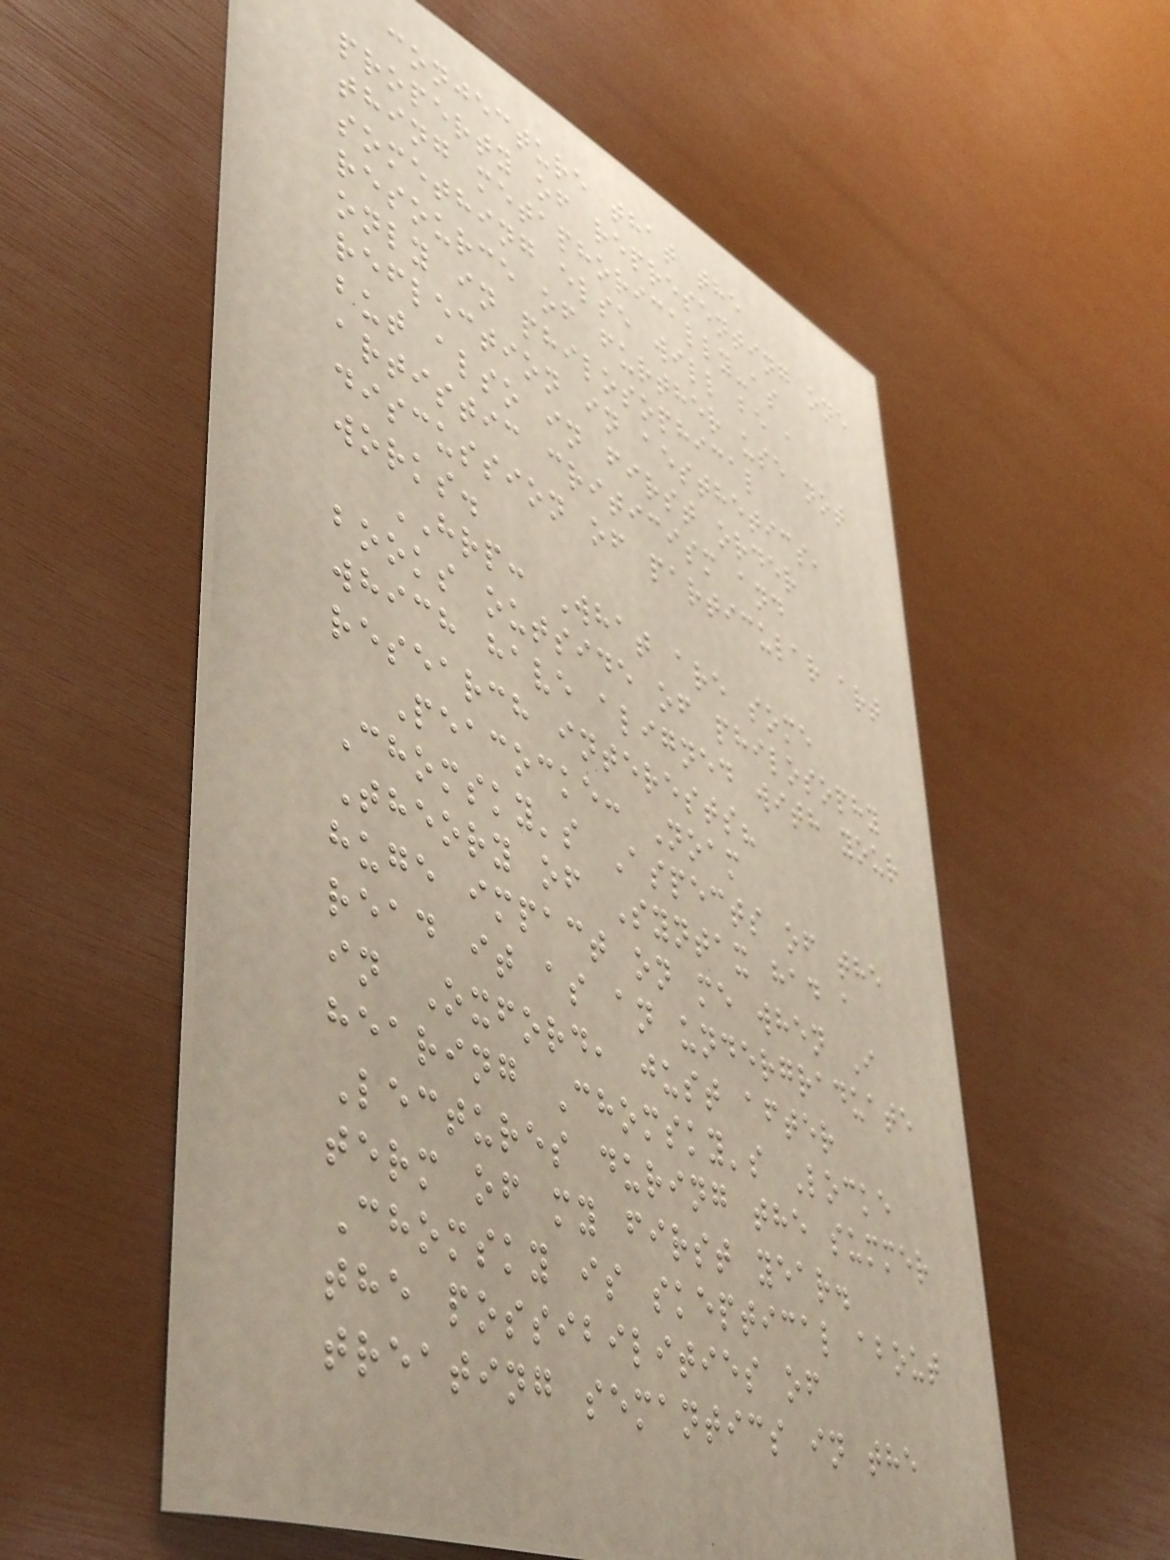conjecture that the
property of representing one
thing metaphorically-as
something else will be a
resource of further use not
only in philosophical
reflection in aesthetics,
but also in first order
artistic criticism and
discussion of particular art
works.
HRP: What are some
books outside of philosophy
which have aligned with your
research interests?
Peacocke: Noam
Chomsky's Aspects of the
Theory of Syntax had a
huge impact on me when I
read it as an undergraduate
in Oxford, just after
hearing Chomsky's Locke
Lectures during the summer
term of my first year.
Chomsky is skeptical about
the possibilities of
treating semantics in the
